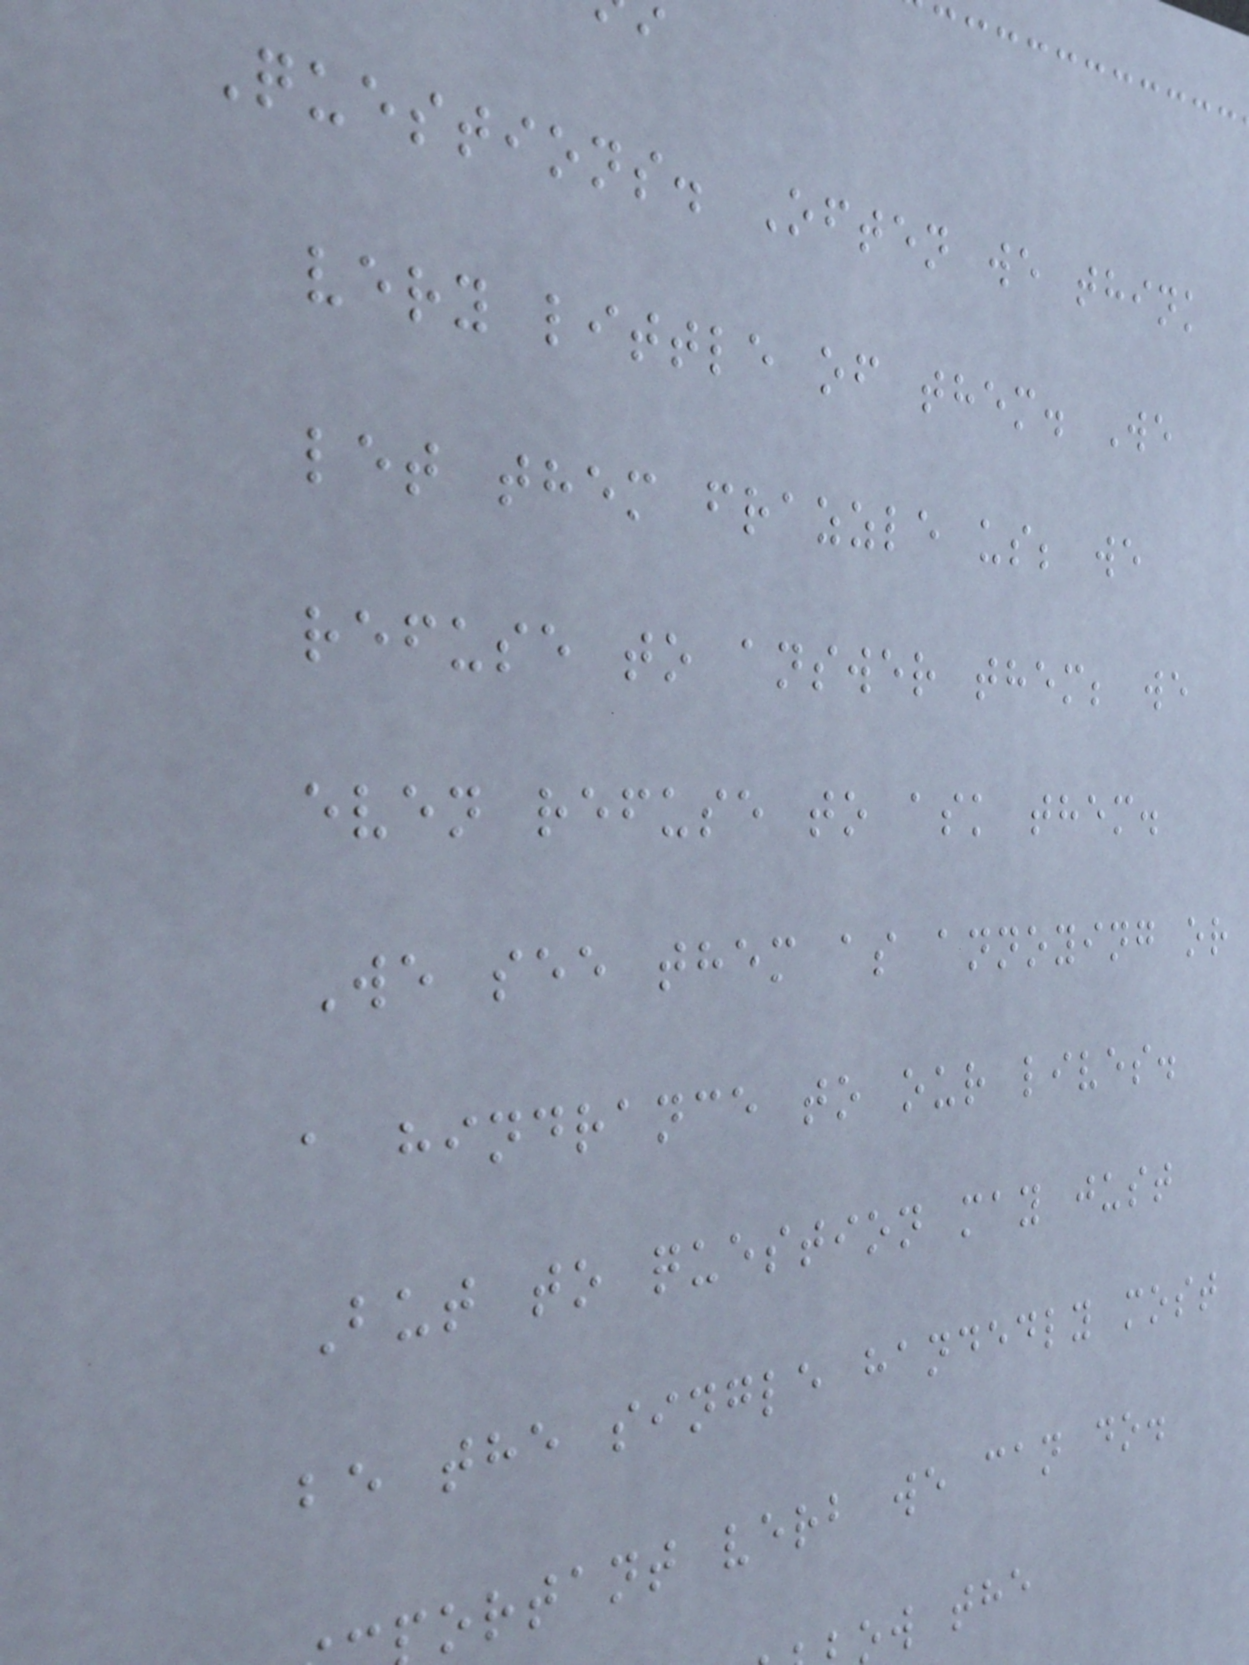Questions. Often we think
very little of them. We
let them frazzle us; we
refuse to answer them; we
even refuse to ask them.
We see them as annoying or
a hindrance to our lives.
But to question may just
be the single handedly most
ortant verb we can do.
ow the
